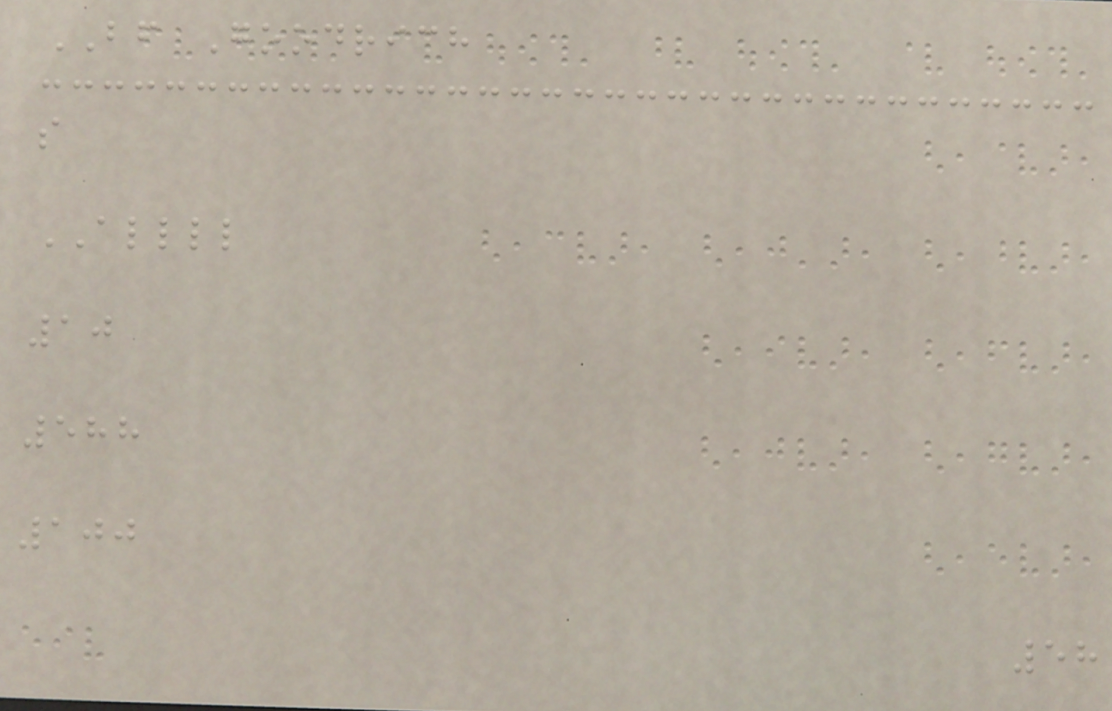BF Goodrich
s
ALLLL
10
588
100
58
